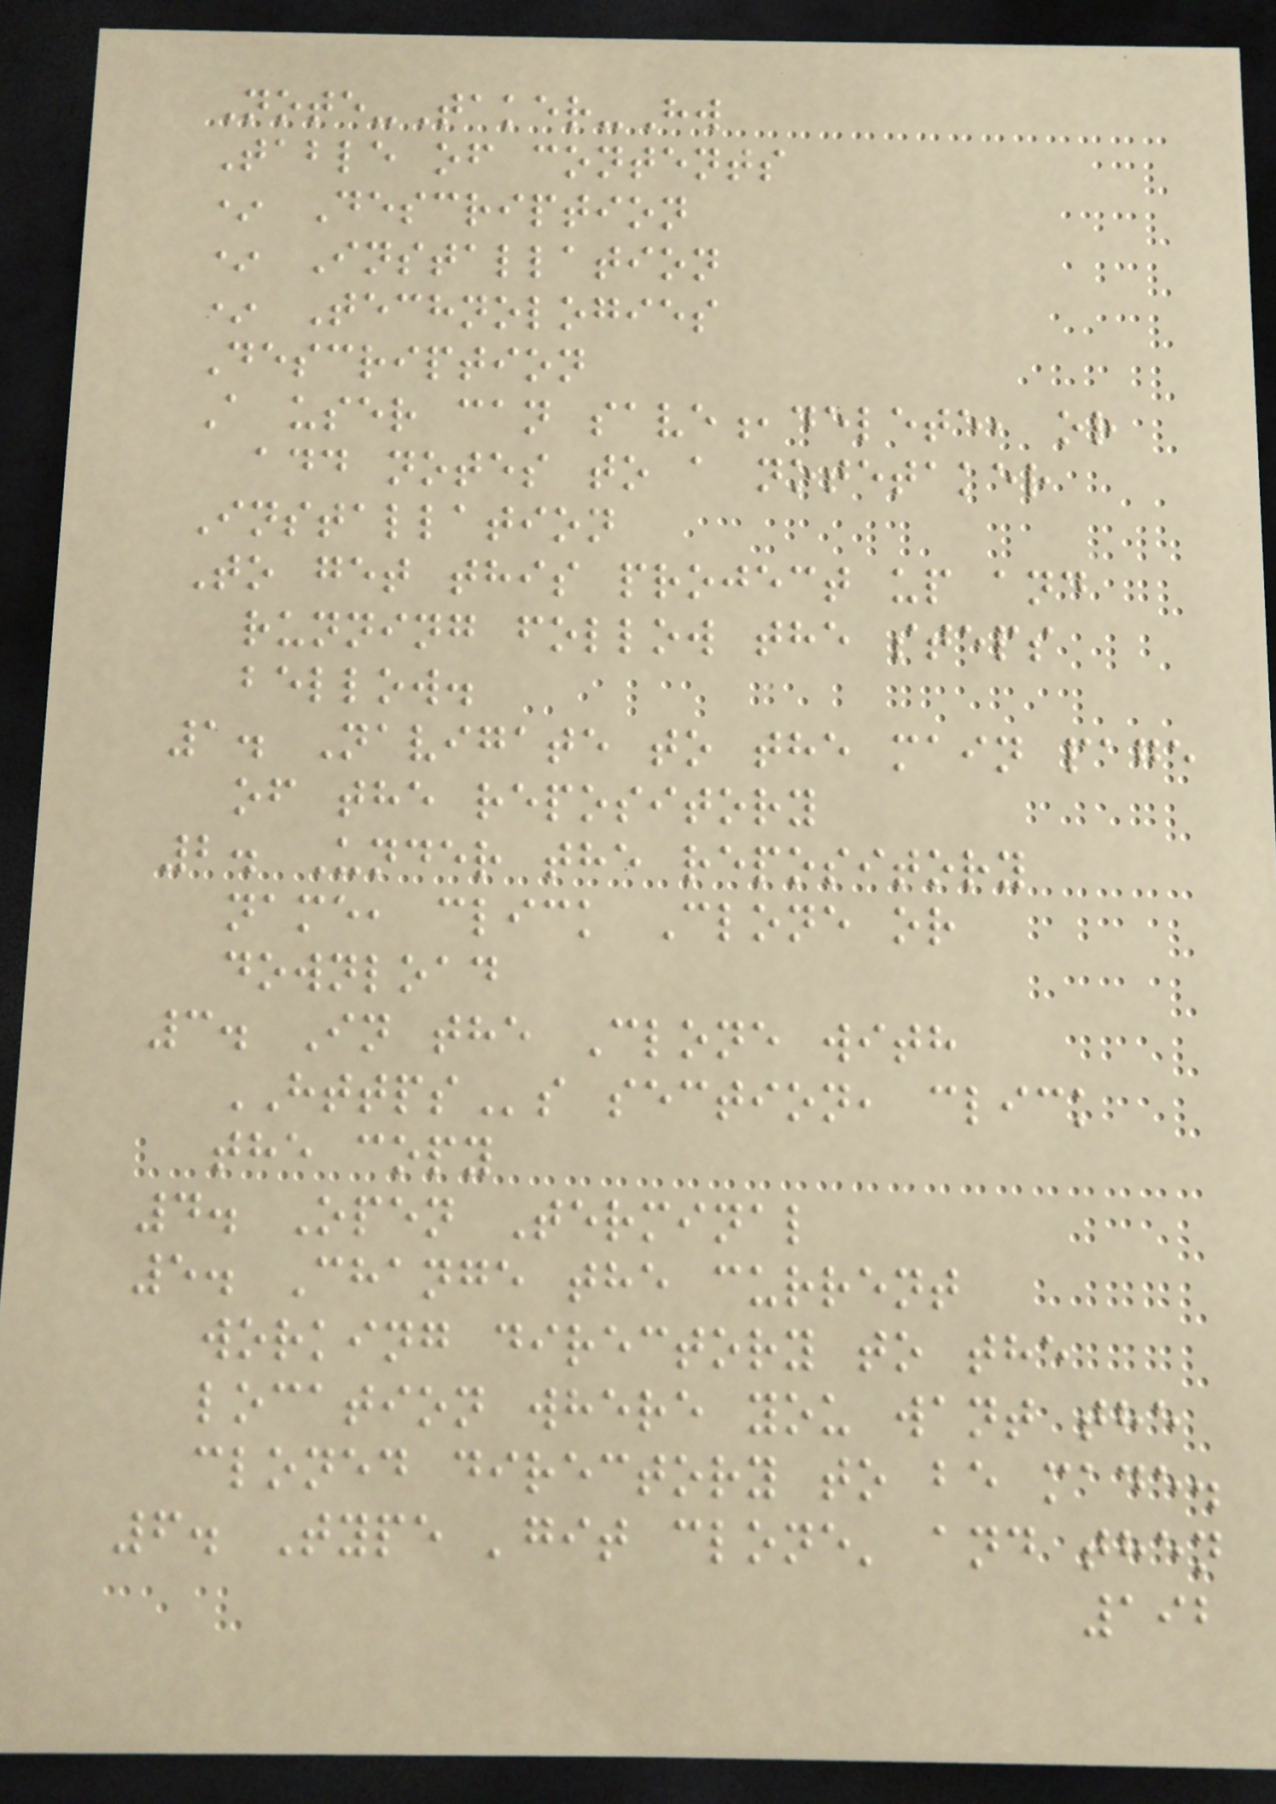Note-Taker-Hw
Table of contents
* Description
* Installation
* Technologies
Description
A user can save,delete, or
add notes to a notetaker
Installation
To get this project up and
running follow the steps
bellow.
1. Navigate to the main page
of the repository
2. Under the repository
name, click Clone or
download
3. In the Clone with
HTTPSs section, click
the copy
4. Open Terminal
5. Change the current
working directory to the
location where you want the
cloned directory to be made.
6. Type 'git clone' and then
192
